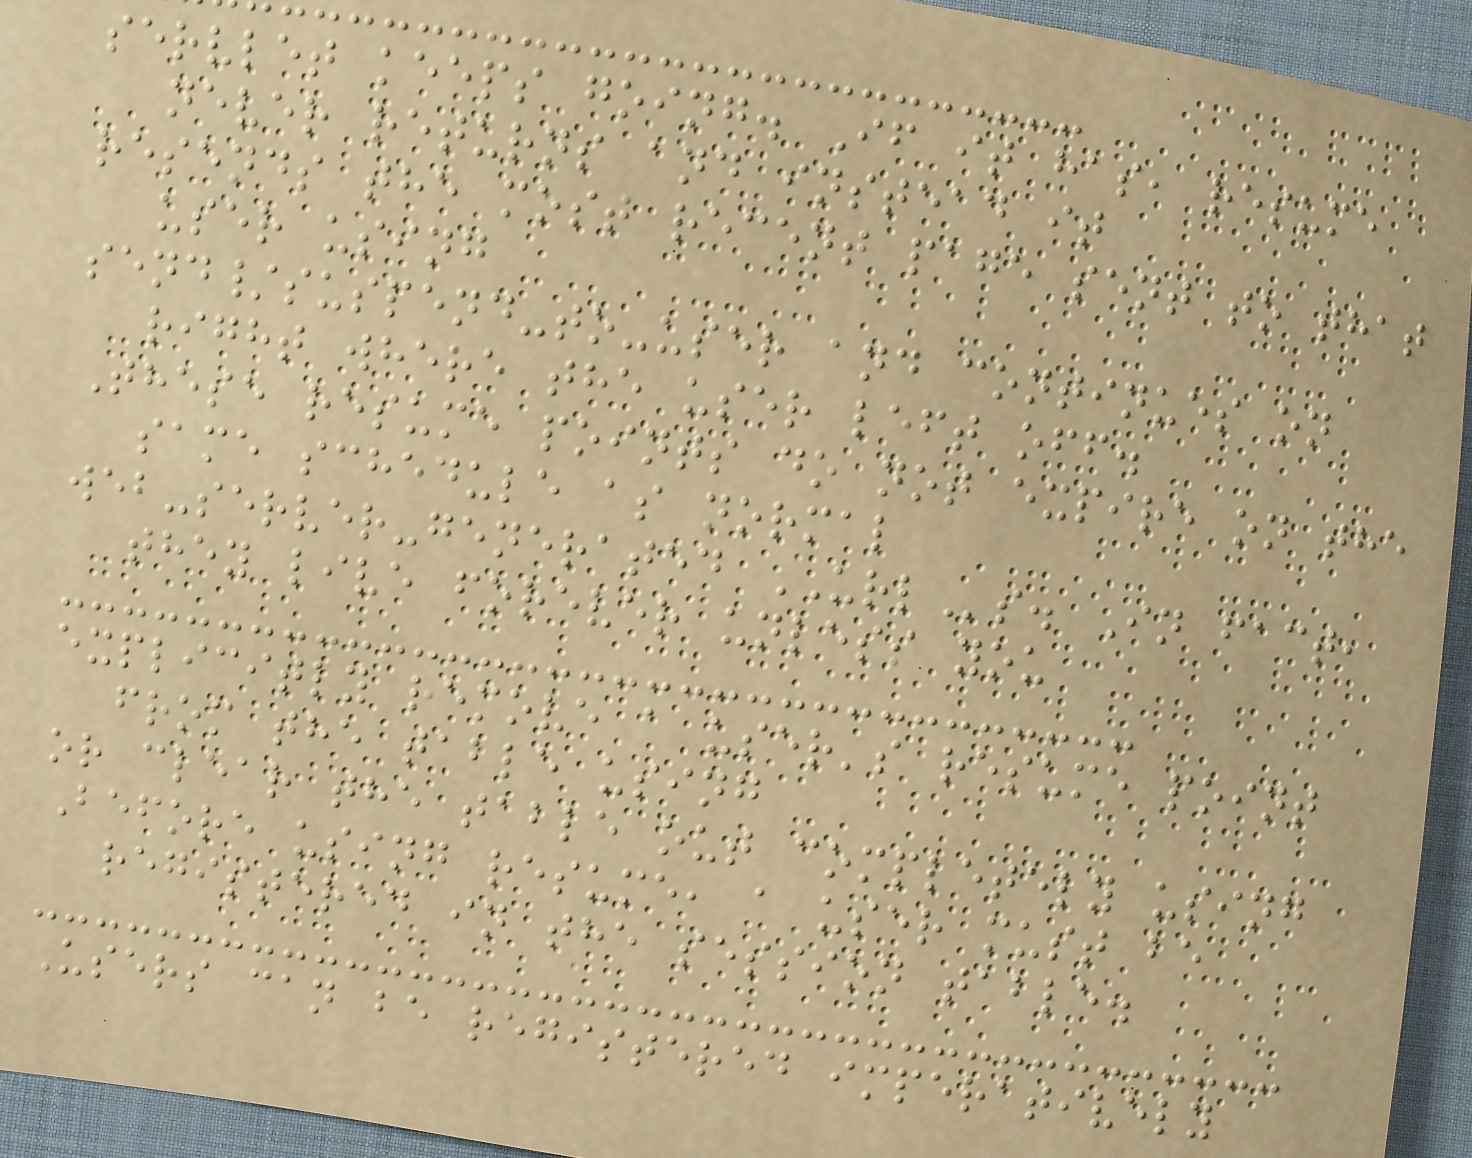servlet keeps going. If it has, resume
never returns and instead it
resends the most recent page sent to that
user using
send/suspend-to-user and continues on
right where the user left off.
These resume points do not expire on the
same schedule as normal
web-server-generated URLs. In fact,
they live forever unless you
explicitly remove a user's resume point
from the table using
or clear the table out completely using
Before using resume, a user must be
registered in the session table.
Users can be registered imperatively
